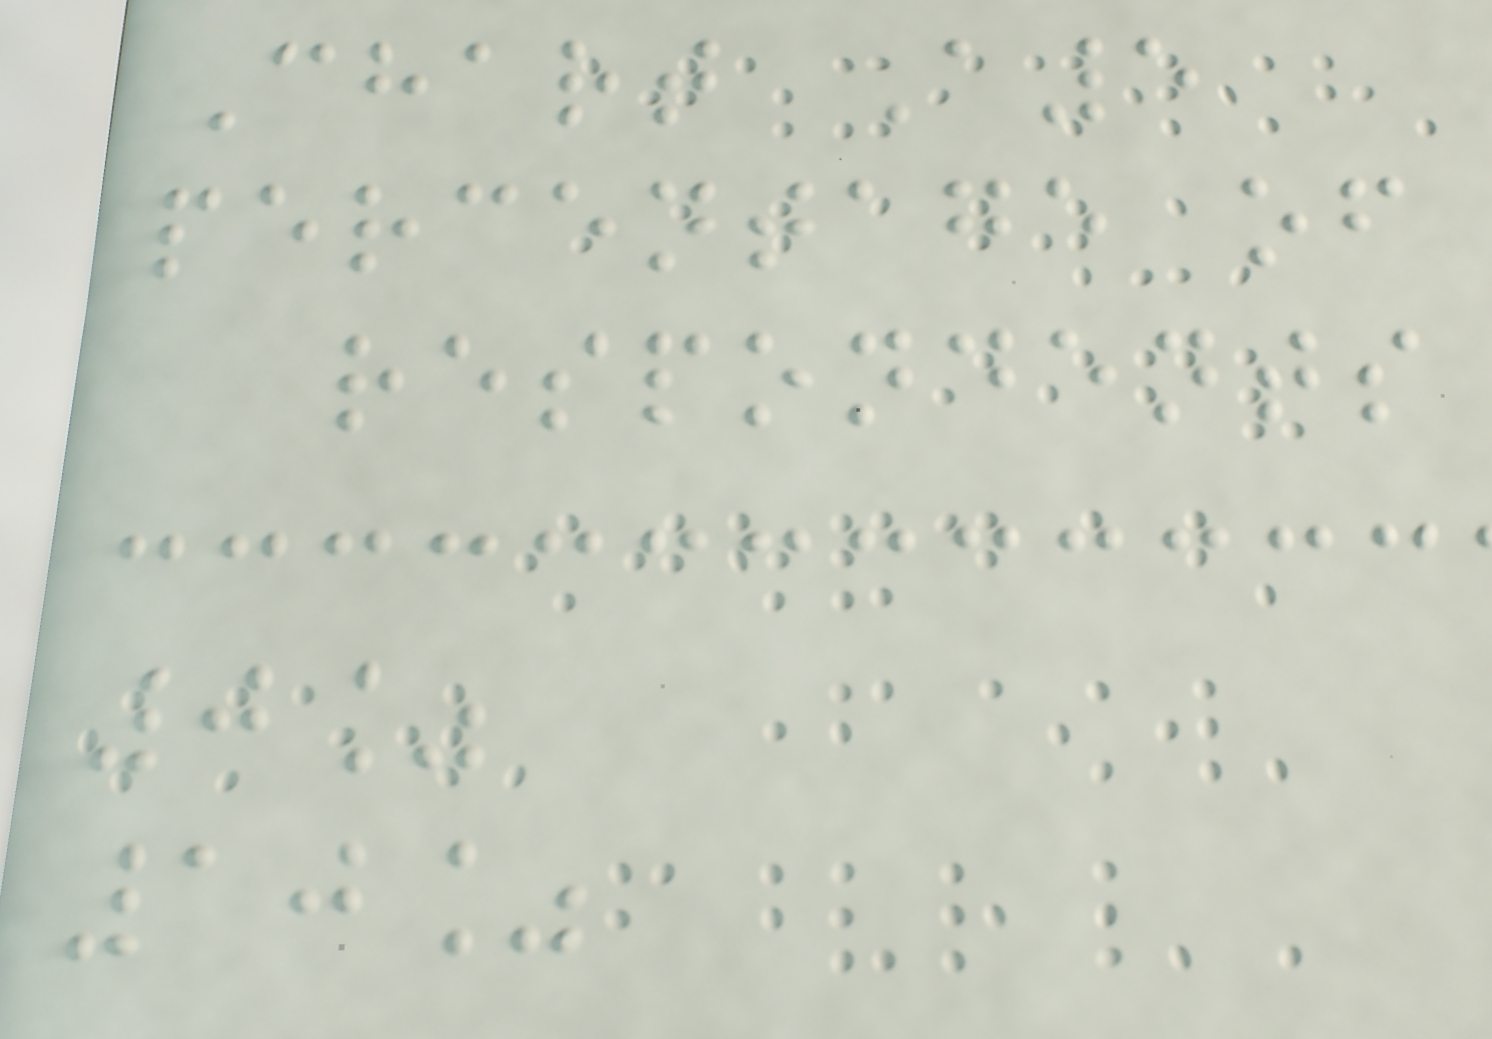Chart A5
percentage of
respondents
0%
10%
